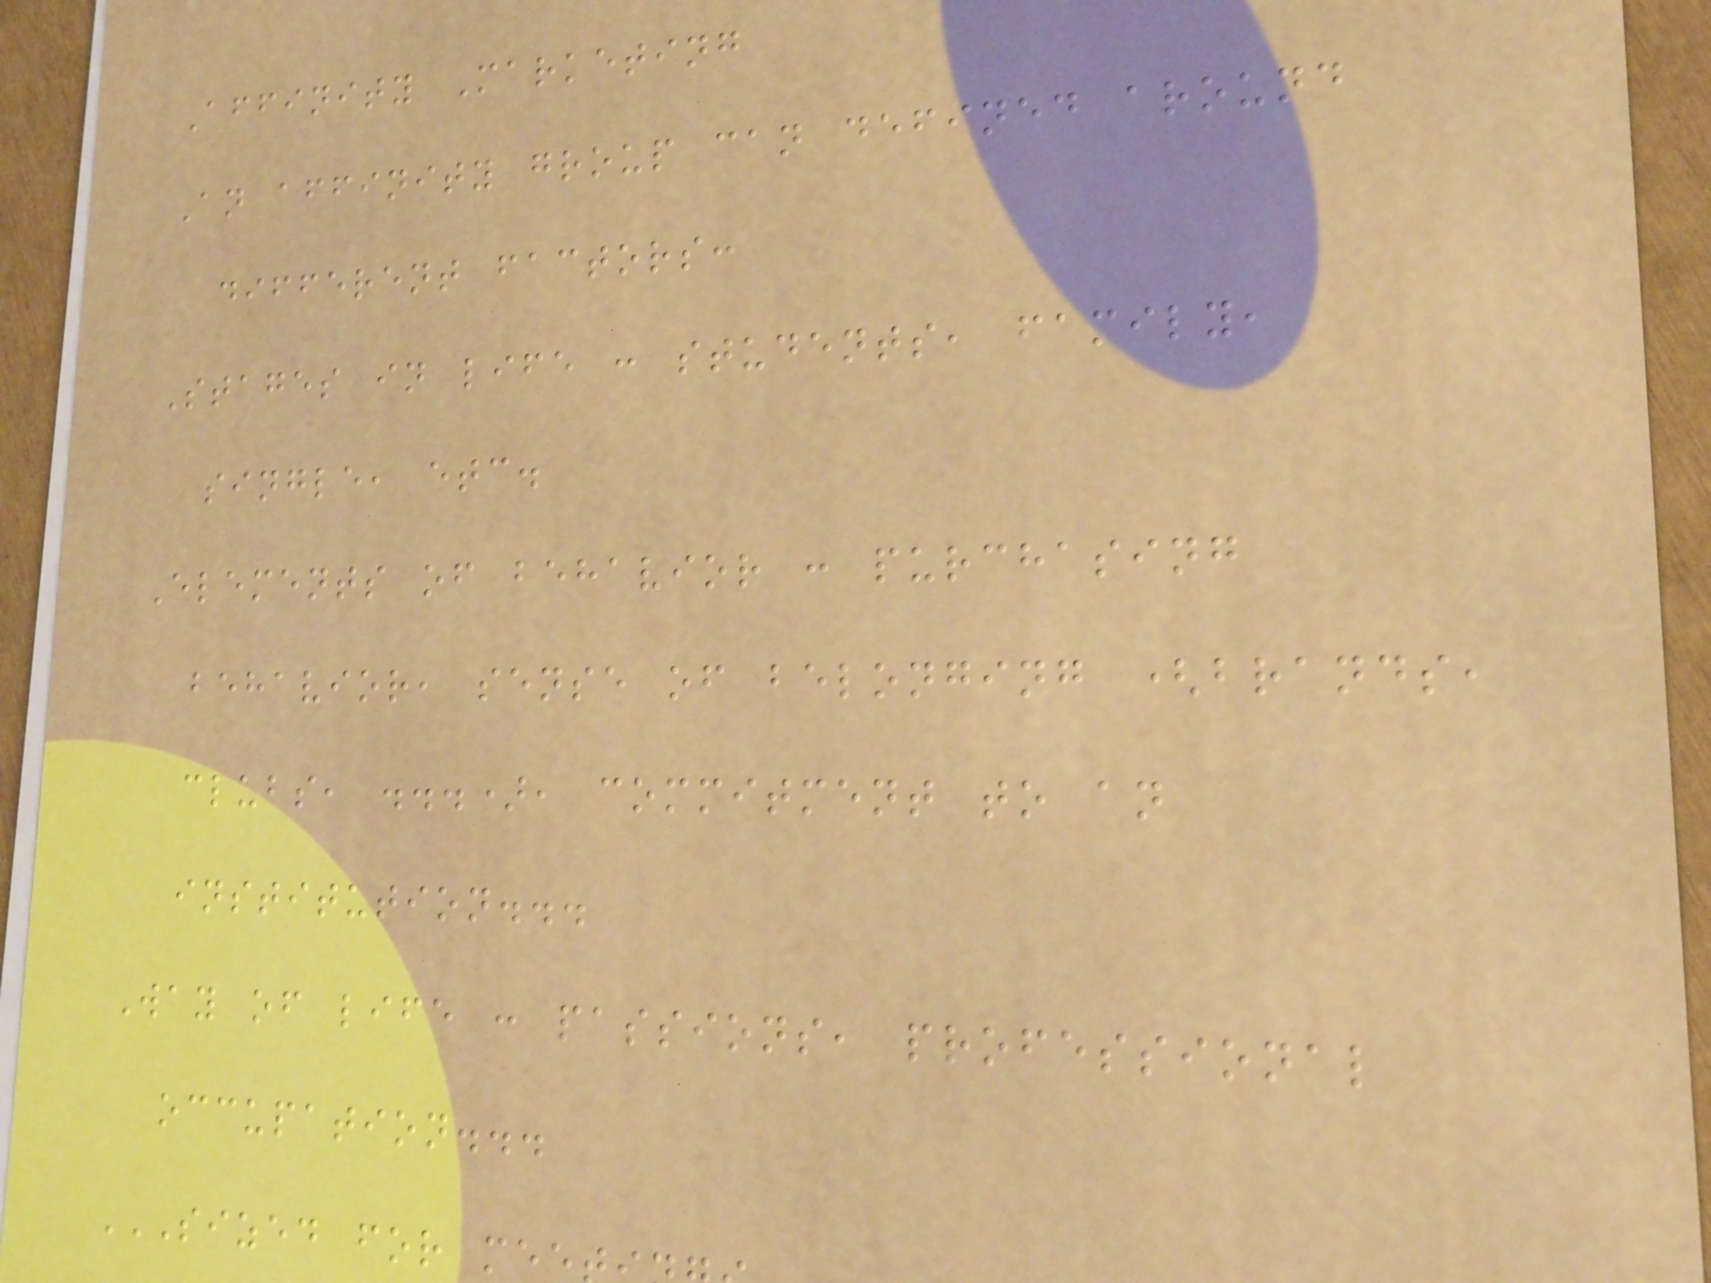Affinity Marketing
An affinity group can defined around
different factors:
Stages in life : students, family,
single, etc.
Elements of behavior : purchasing
behavior, sense of belonging (brands,
clubs, ...), commitment to an
institution...
Way of life : passions, professional
occupation...
